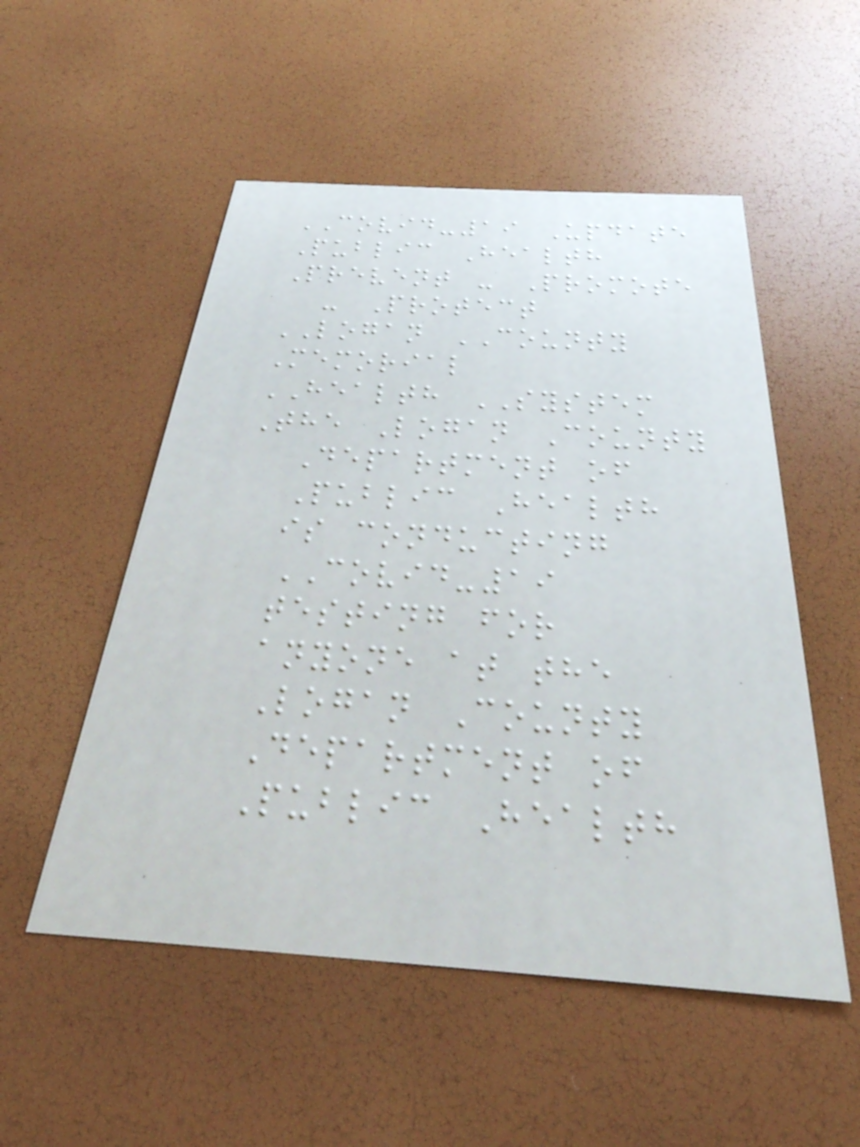COVID-19 Update
Public Health
Prevent - Promote
- Protect
LOGAN COUNTY
Memorial
HEALTH SYSTEM
The Logan County
Department of
Public Health
is conducting
COVID-19
testing for
anyone at the
Logan County
Department of
Public Health
